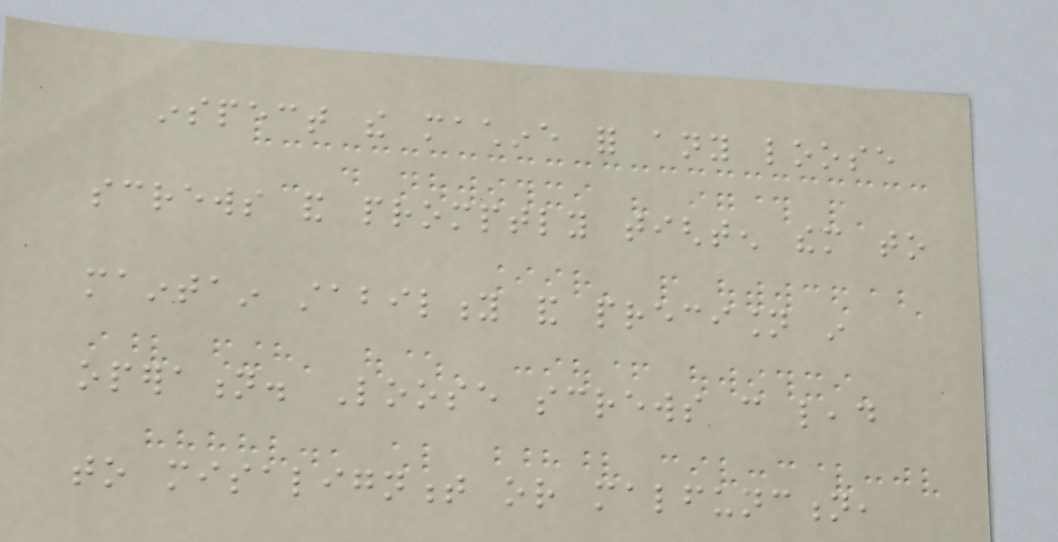inspect the machine for any loose
screws and promptly tighten them to
maintain stability and precision in
operation. Loose screws can lead
to misalignment or malfunction,
